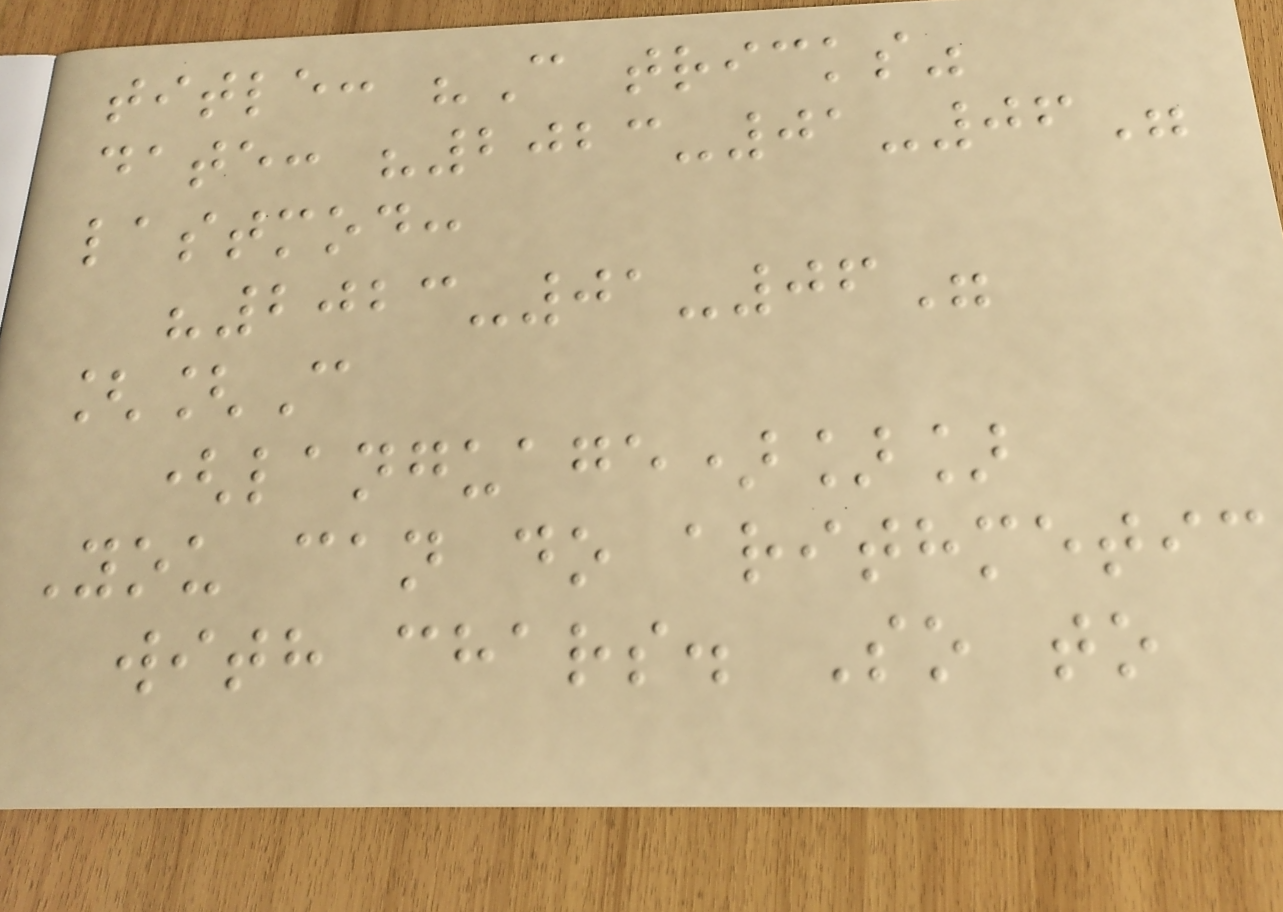title: "C tricks"
date: "2023-01-06"
lastmod:
"2023-01-06"
[[C
(language)]]
You can do arithmetic
with chars. So to
